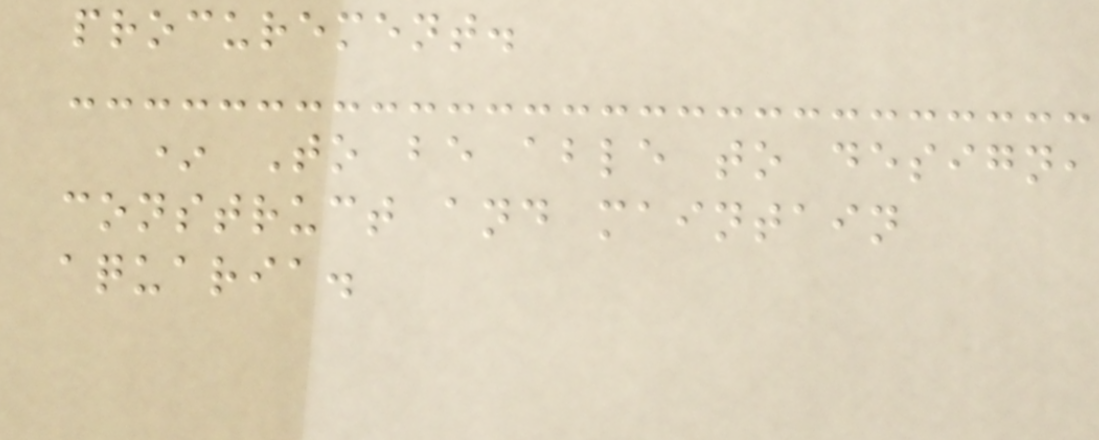procurement.
* To be able to design,
construct and maintain
aquaria.
